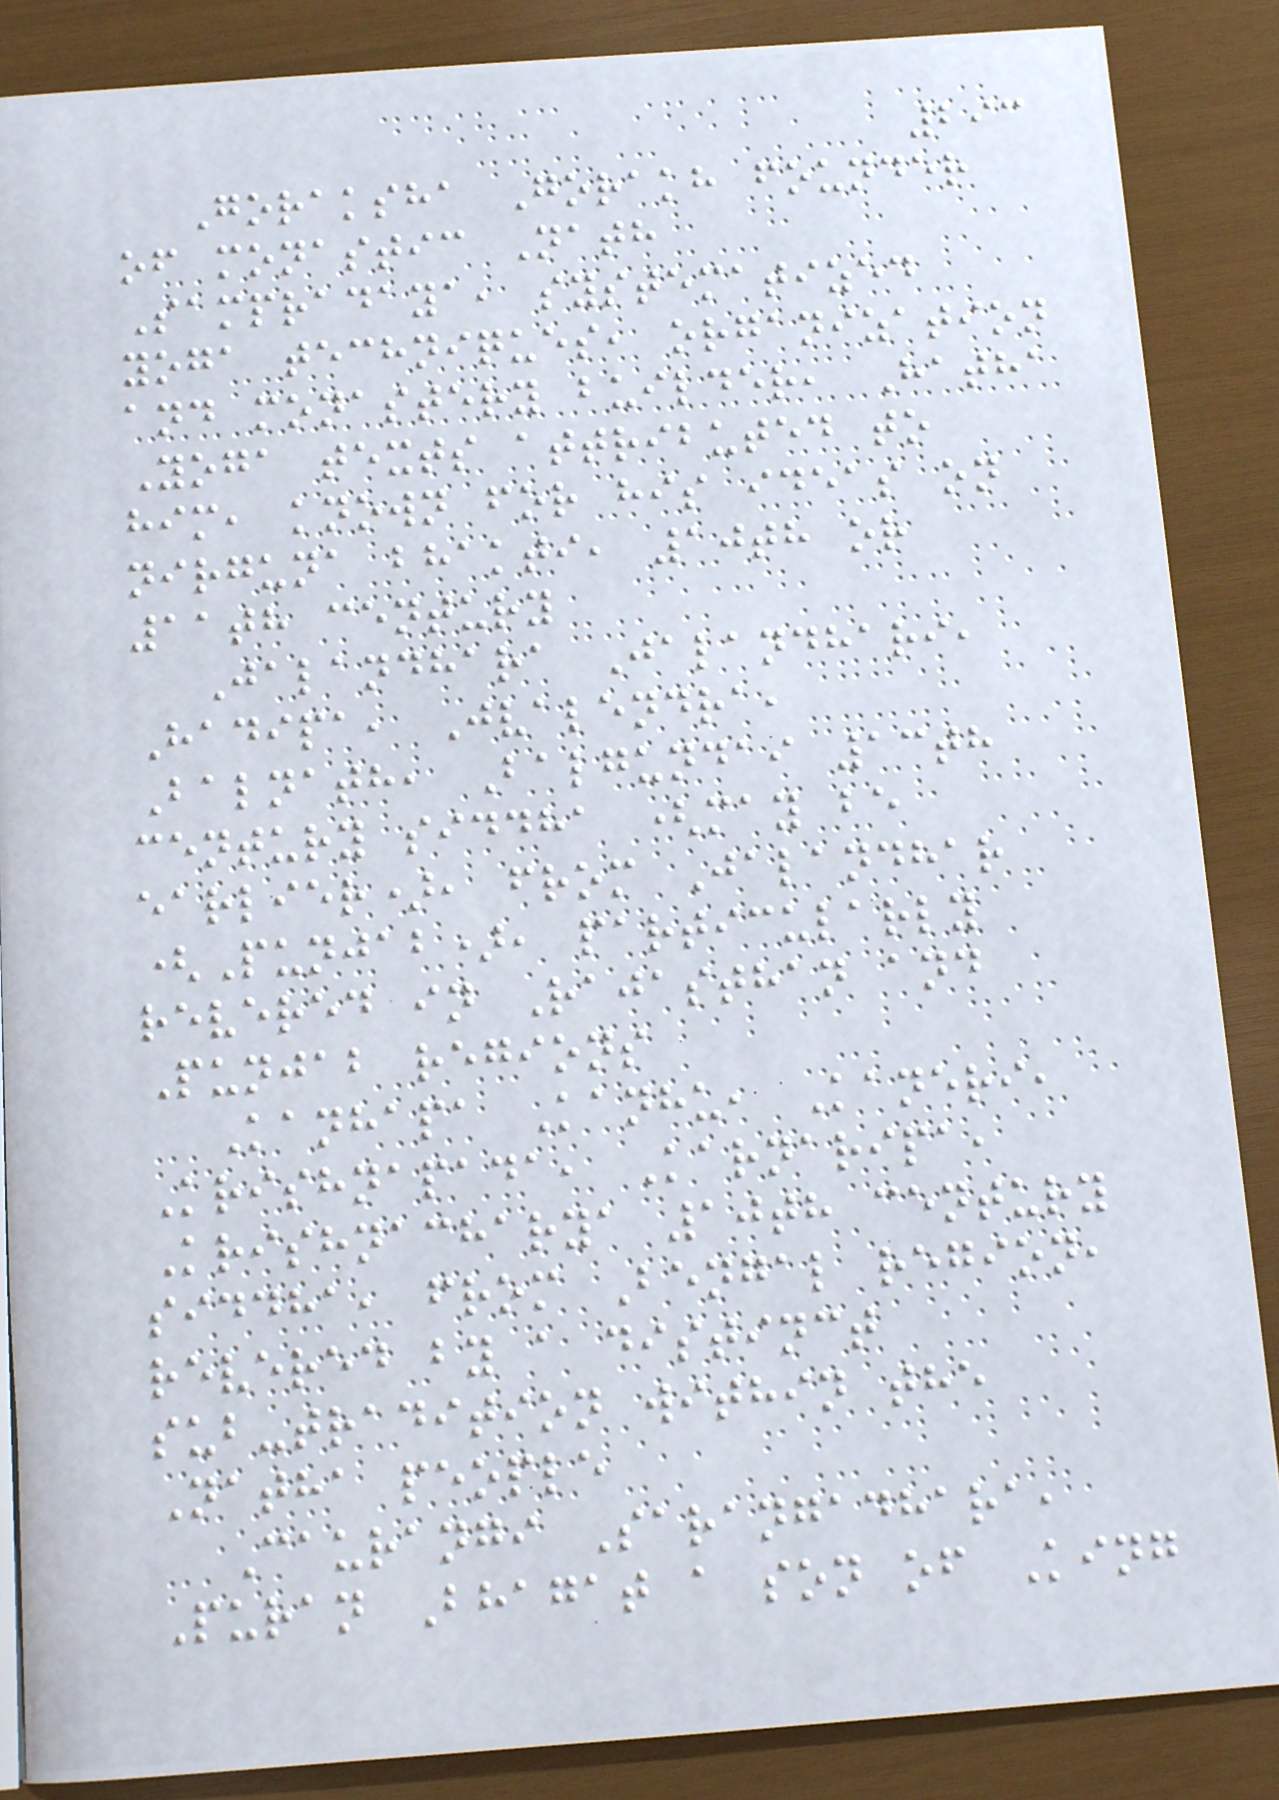293
Goraksha Gorakh founder
of monastic Nath
Sampradaya, systematized
yoga techniques, organization
and monastery builder, Hatha
Yoga texts attributed to
him, known for his ideas on
nirguna bhakti, 10th or
11th century
Jalandhara Jalandhari,
Hadipa, Jvalendra,
Balnath, Balgundai 13th
century siddha (may be
earlier), from Jalandhar
(Punjab), particularly
revered in Rajasthan and
Punjab regions
Kanhapa Kanhu, Kaneri,
Krishnapada, Karnaripa,
Krishnacharya 10th century
siddha, from Bengal region,
revered by a distinct
sub-tradition within the
Natha people
Caurangi Sarangadhara,
Puran Bhagat a son of King
